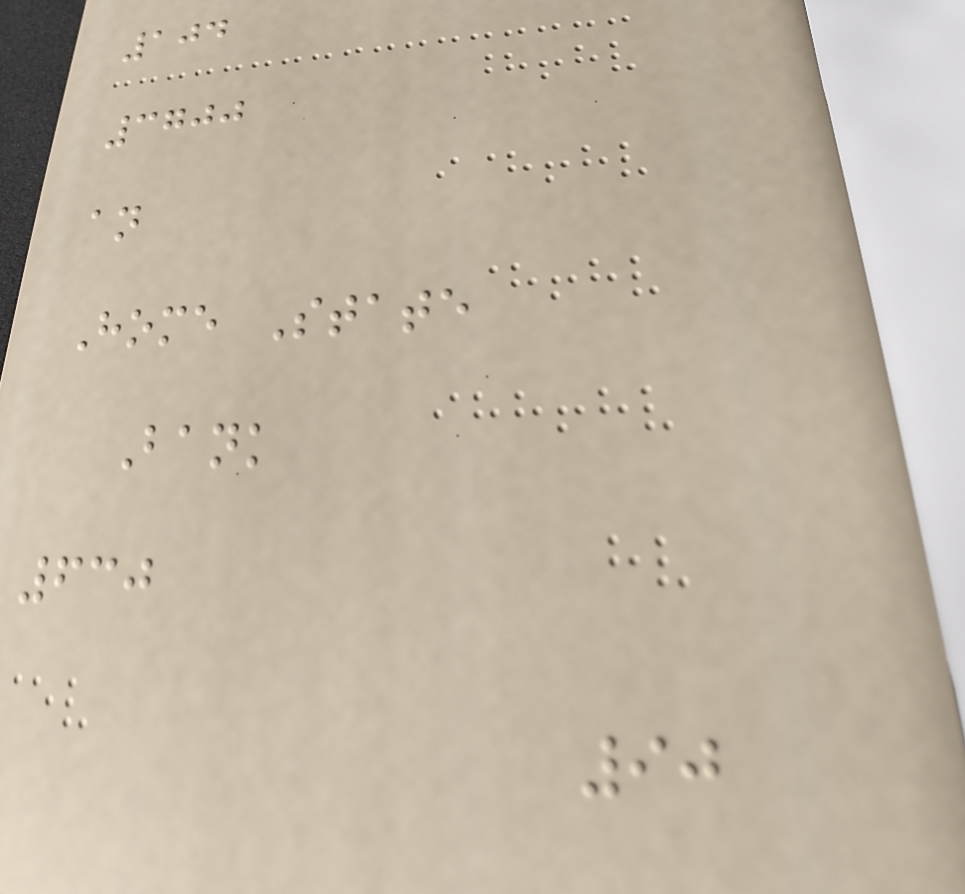104
3700
an
Home State
Bank
630
90
